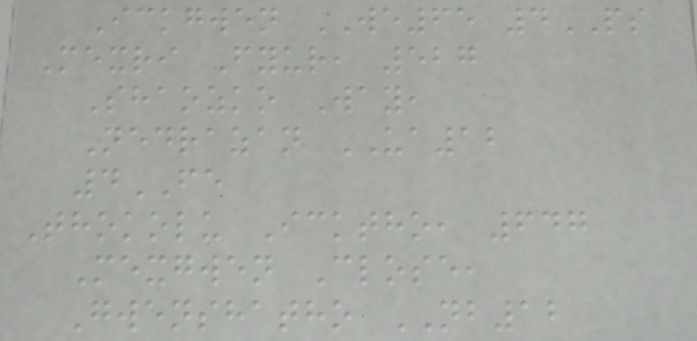Ickgwen WE65 4PS
Mexri Fyur, 527
Shaozko Way,
Nedrazan UA12
4FE
Thokolu Icktho, 647
Mexgwen Close,
Gwenshatho NB12
